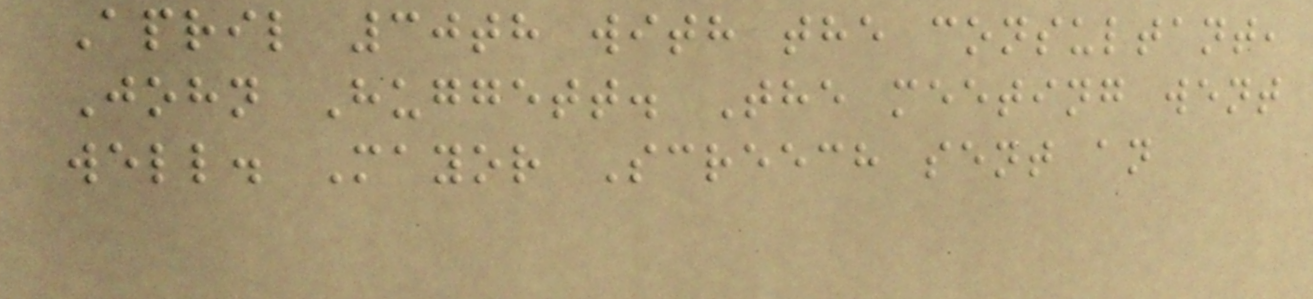April 30th with the consultant,
John Huggett. The meeting went
well. Mayor Screech sent an
